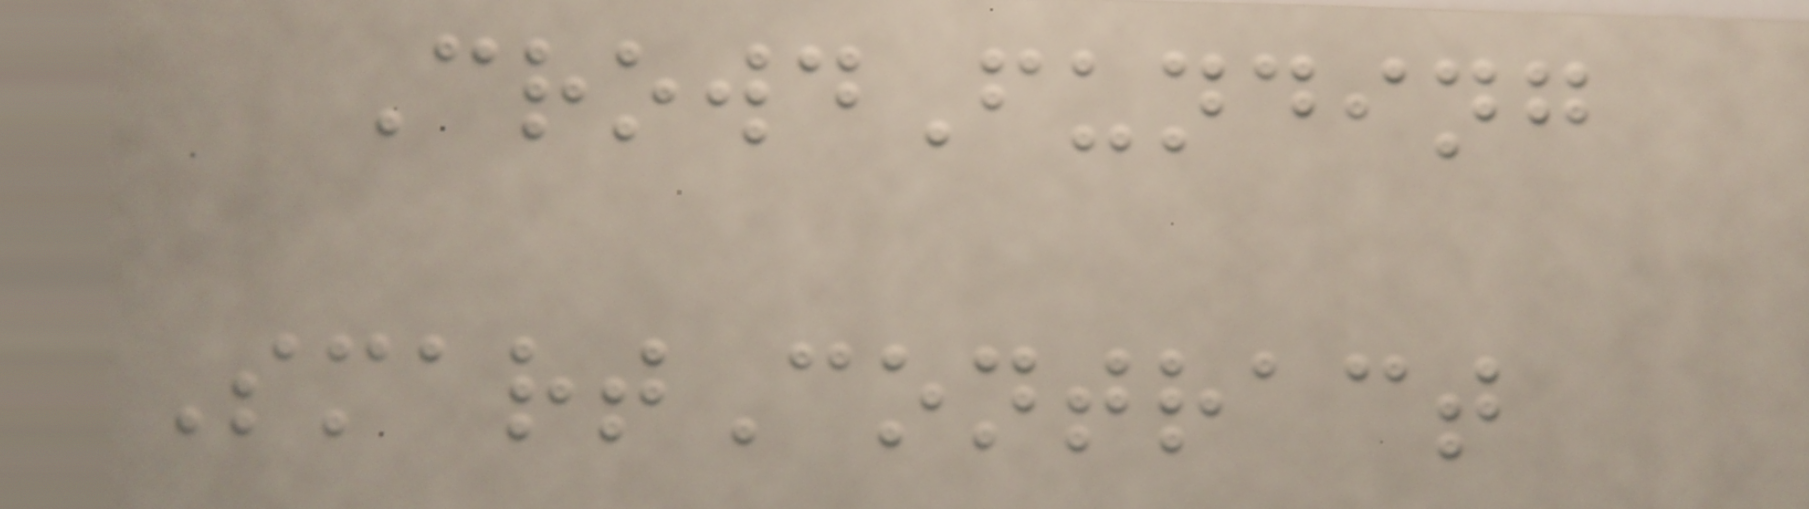CrowdFunding
SmartContract
